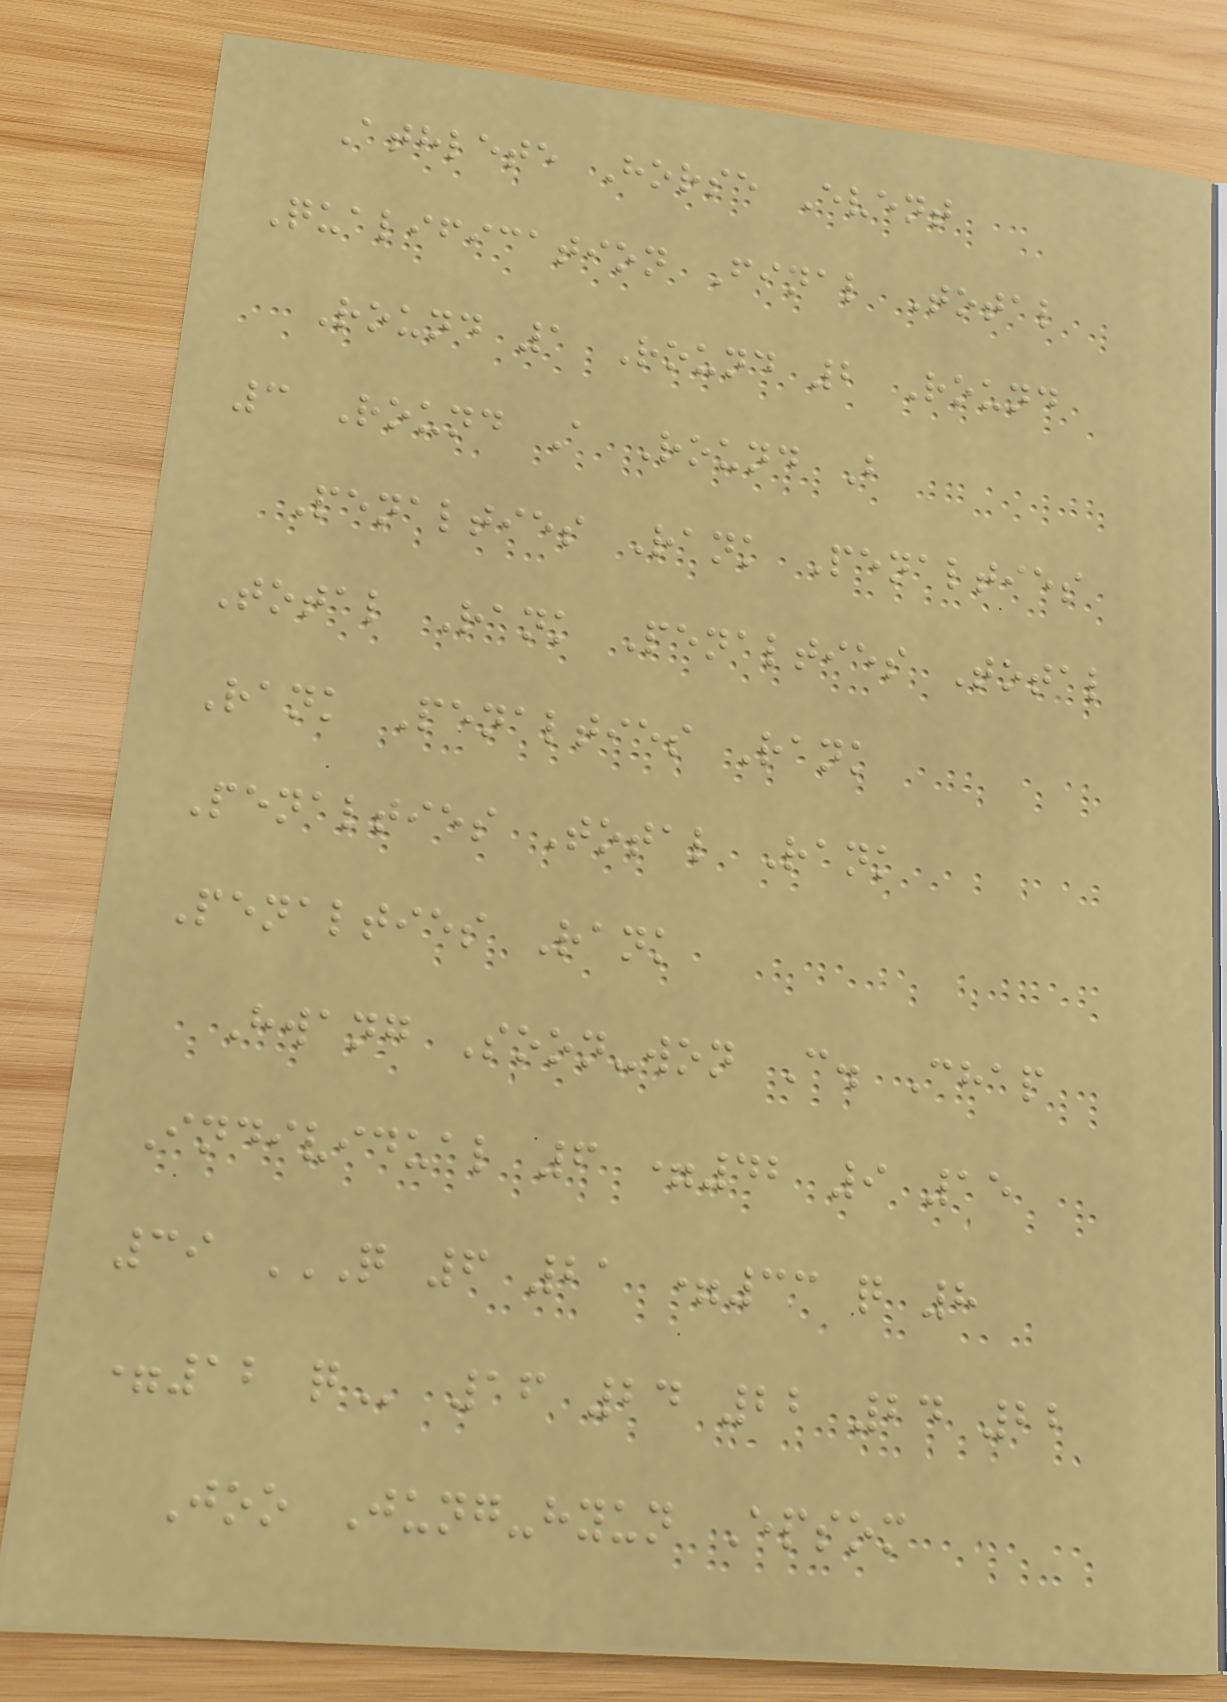Athlete Horse Event
Qualification Final Total
Round 1 Round 2 Round
3 Round A Round B
Penalties Rank Penalties
Total Rank Penalties Total
Rank Penalties Rank
Penalties Total Rank
Penalties Rank
Hwang Soon-won C. Chap
Individual 6 =42 9 15
39 Q 6 21 =33 Q 8
=12 Q 16 24 22 24 22
Joo Jung-hyun Epsom
